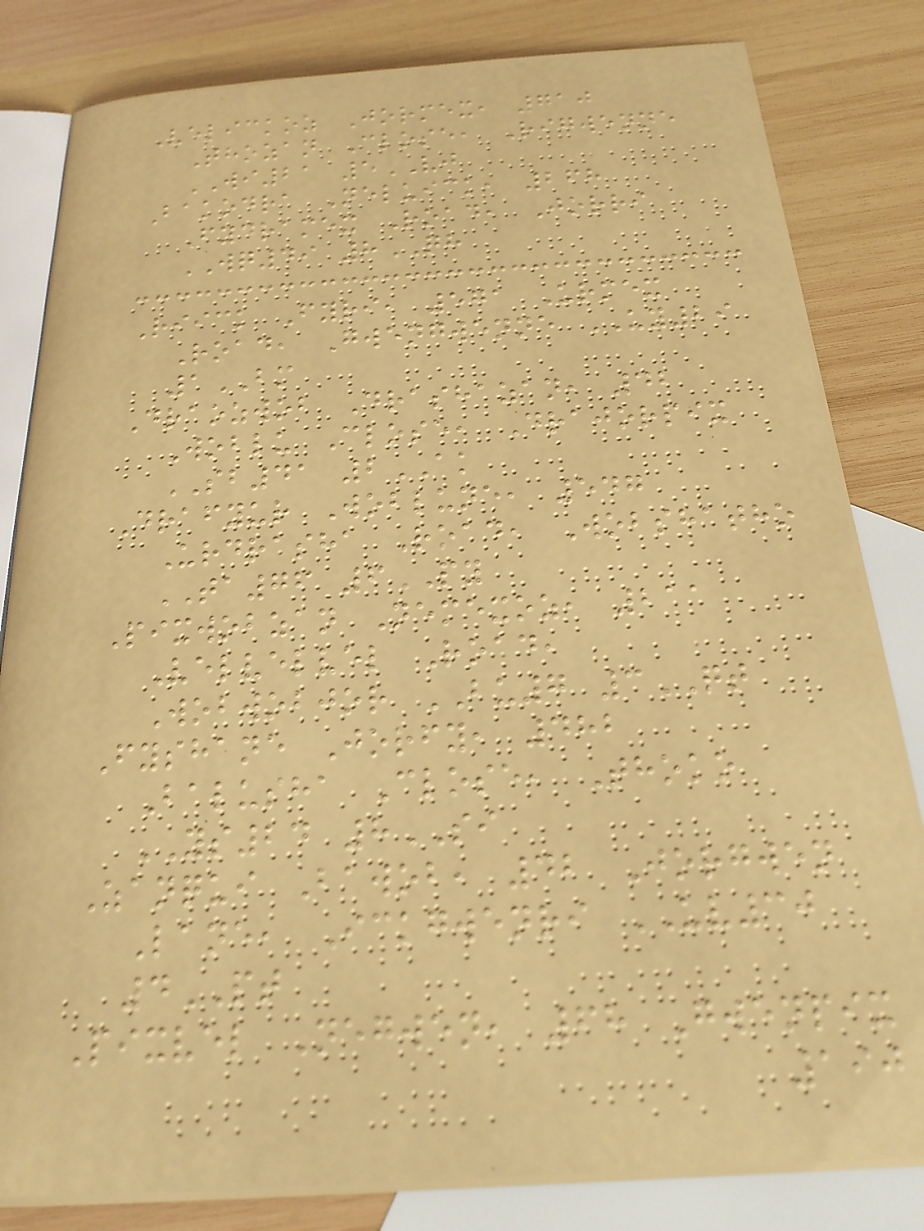Velickoz Jormex, 710
Thozan Close, Rigwenne
WI21 5VJ
Bakodra Neluick, 268
Fydramex Road, Jorri
WQ49 8QH
Riick Fyri, 571 Urmex
Road, Gwengwenne UY29
1BM
Draozwob Drashazan, 42
Woblu Close, Drajorpix
SB41 2AK
Drafyur Woblune, 547
Urdrasha Road, Wobshatho
TA76 6PY
Pixwobzan Nemexoz, 211
Velvelvel Road,
Wobwobjor BU7 3QT
Fyshane Jorfy, 482
Balusha Close, Thoko
YS24 8SI
Zanqui Bawob, 42 Jorgwen
Lane, Ickgwenri UV30
4PT
Pixvel Negwen, 68 Gwenpix
190
